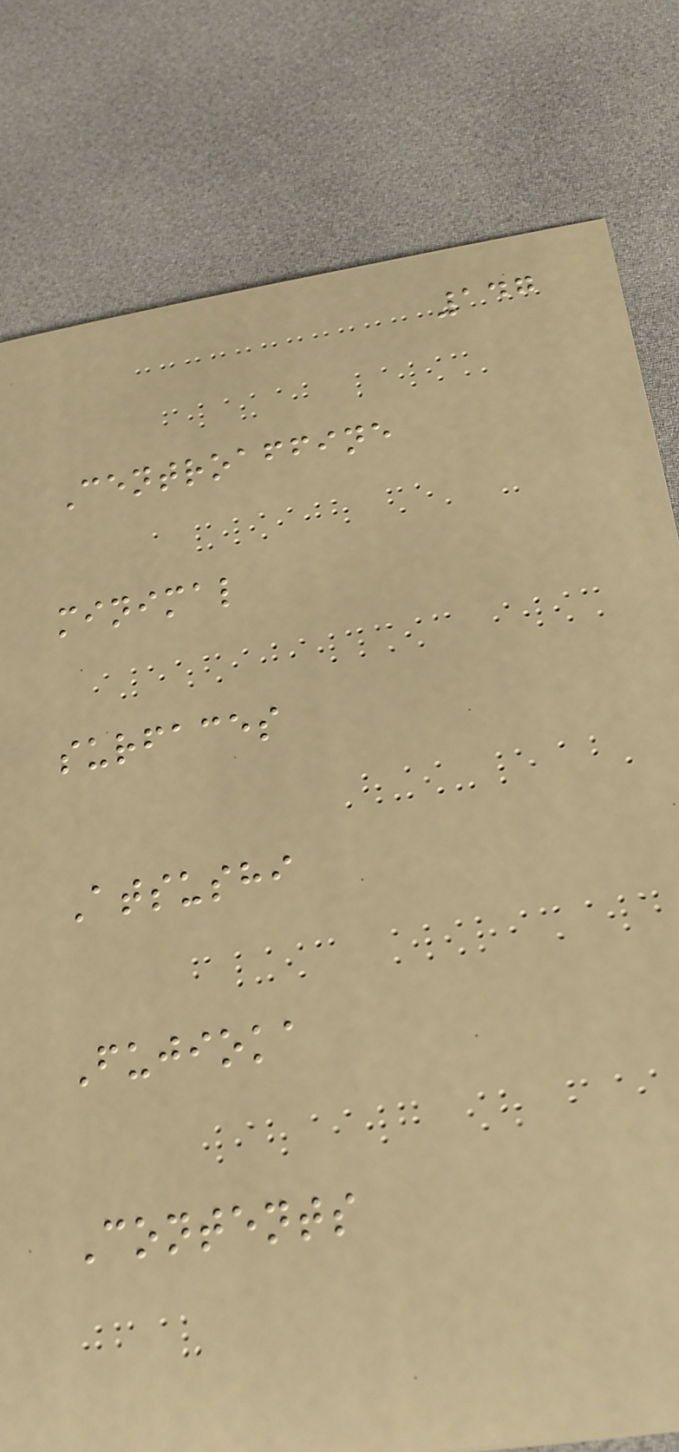147
Centroaffine
minimal
surfaces
Atsushi
Fujioka
Contents
